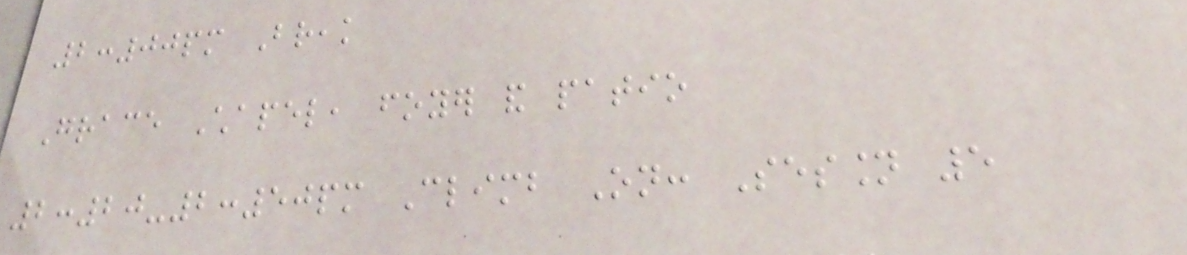2:00pm Break
Grace Chapel, foyer and patio
2:20-2:50pm Climb On: Session 5
